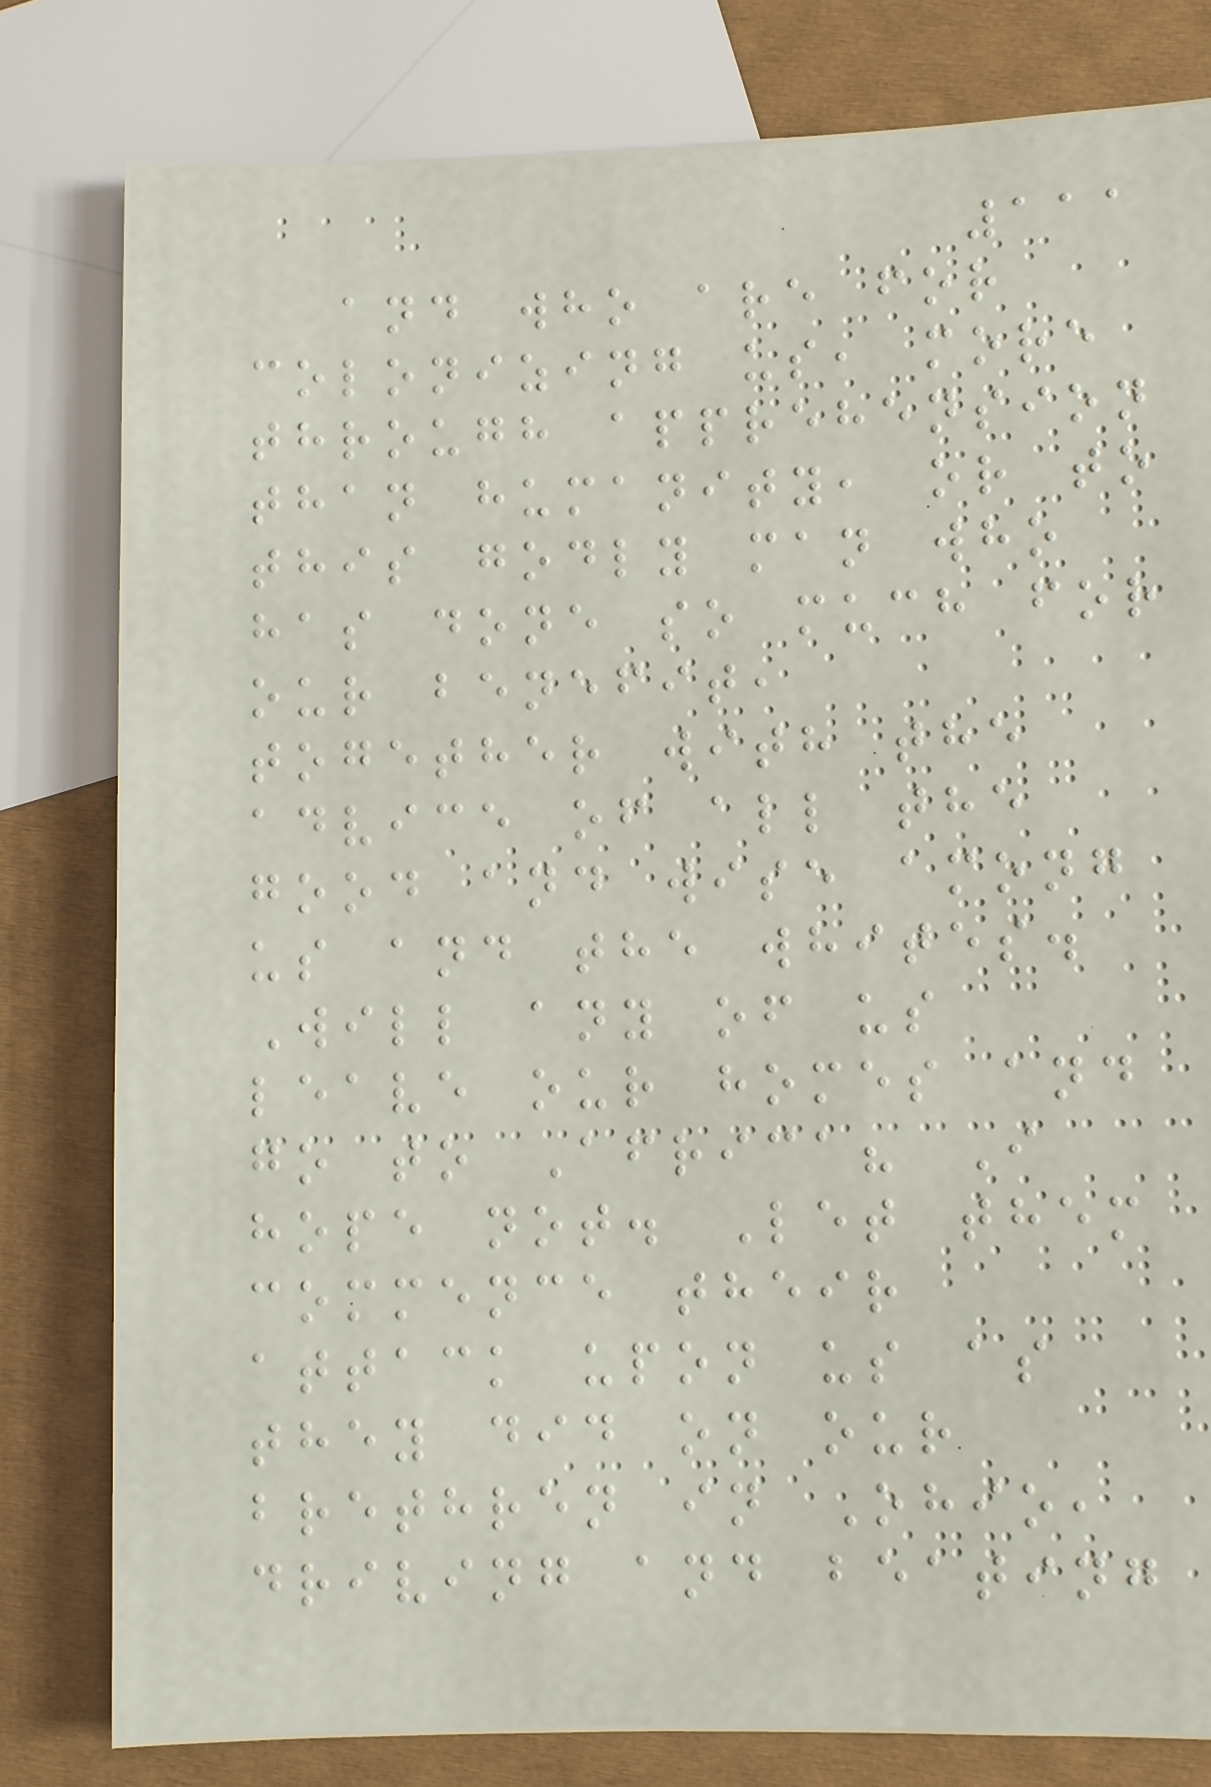111
and who are for
colonizing us, more
through apprehension
than humanity, or to
this godly man who
has done so much for
our benefit,
together with the
advice of all the
good and wise among
us and the whites.
Will any of us
leave our homes and
go to Africa? I
hope not. Let them
commence their
attack upon us as
they did on our
brethren in Ohio,
driving and beating
